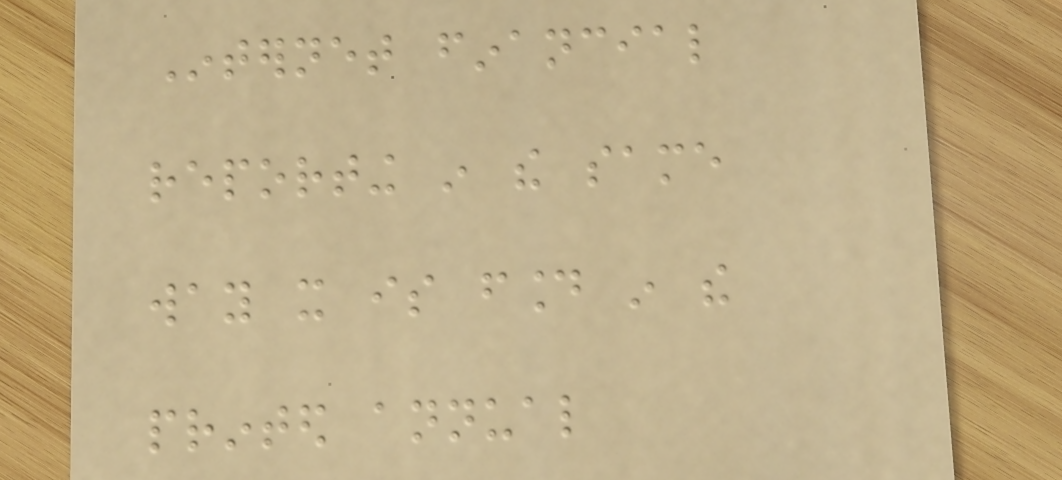Internet financial
reporting in the same
way it is found in the
printed annual
